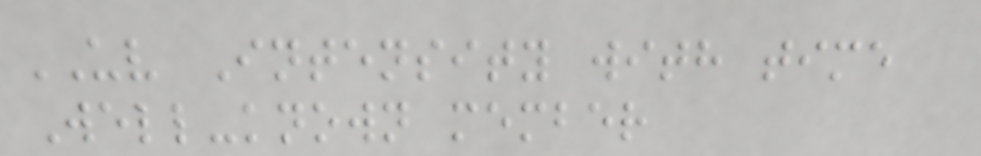UV Intensity with time
Well-known member
